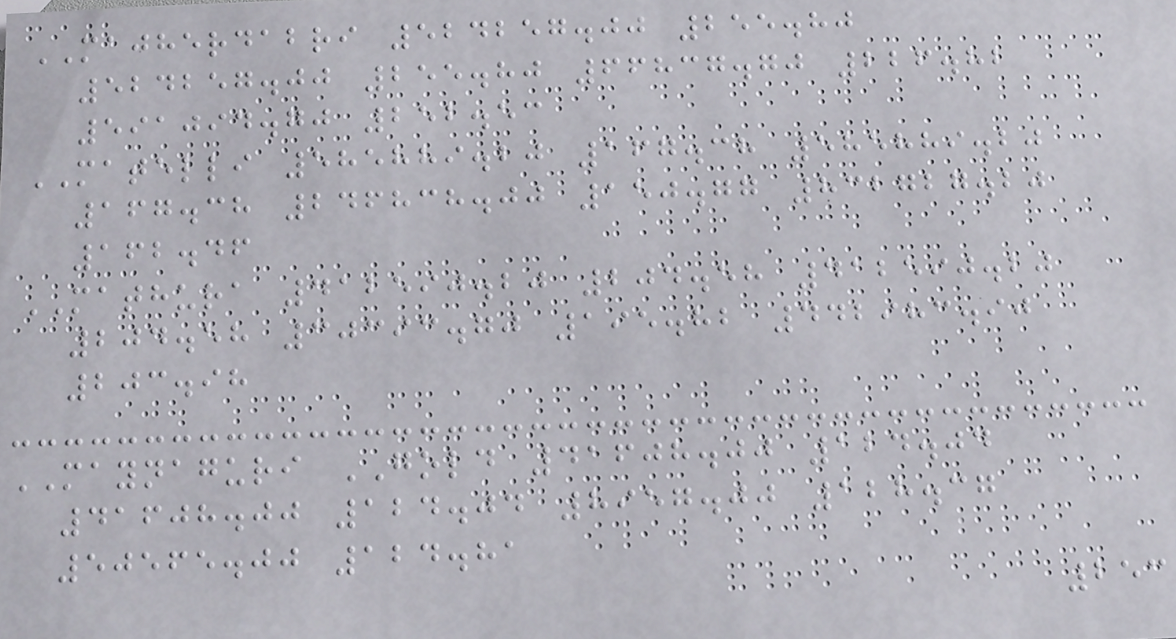MAJHERDABRI 524257.00 255.80
524257.00 255.80 66837.70 226.82
591094.70 252.53
MATELLI 585889.20 167.38 585889.20
167.38 246838.00 150.77 832727.20
162.46
MATHURA 412590.20 204.58 412590.20
204.58 30393.70 195.82 442983.90
203.98
MAYNAGURI GOLD 41608.00 124.04
41608.00 124.04 8957.00 128.37
50565.00 124.81
253
